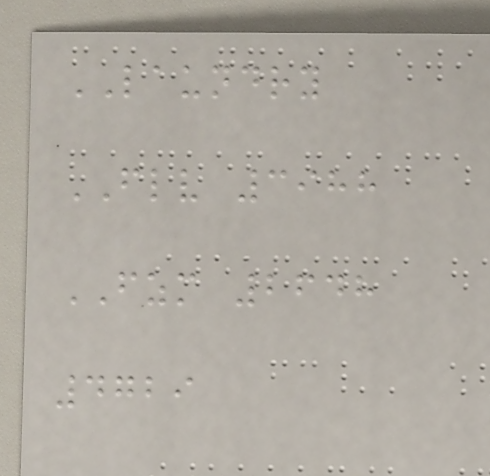LAUNDRY
FLV 3988
FZM 2648
4729
